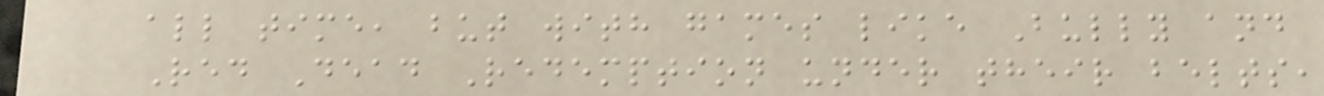all time, but with games like Bully and
Red Dead Redemption under their belts,
